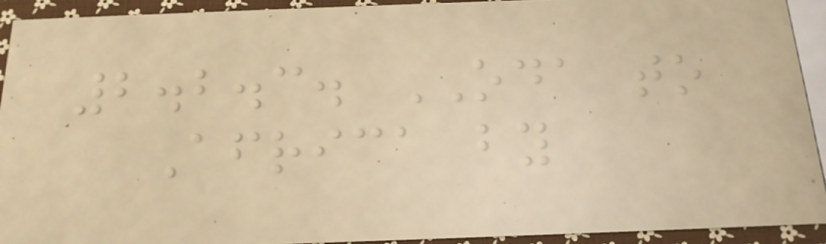2.2.3. ODA to
Africa by
